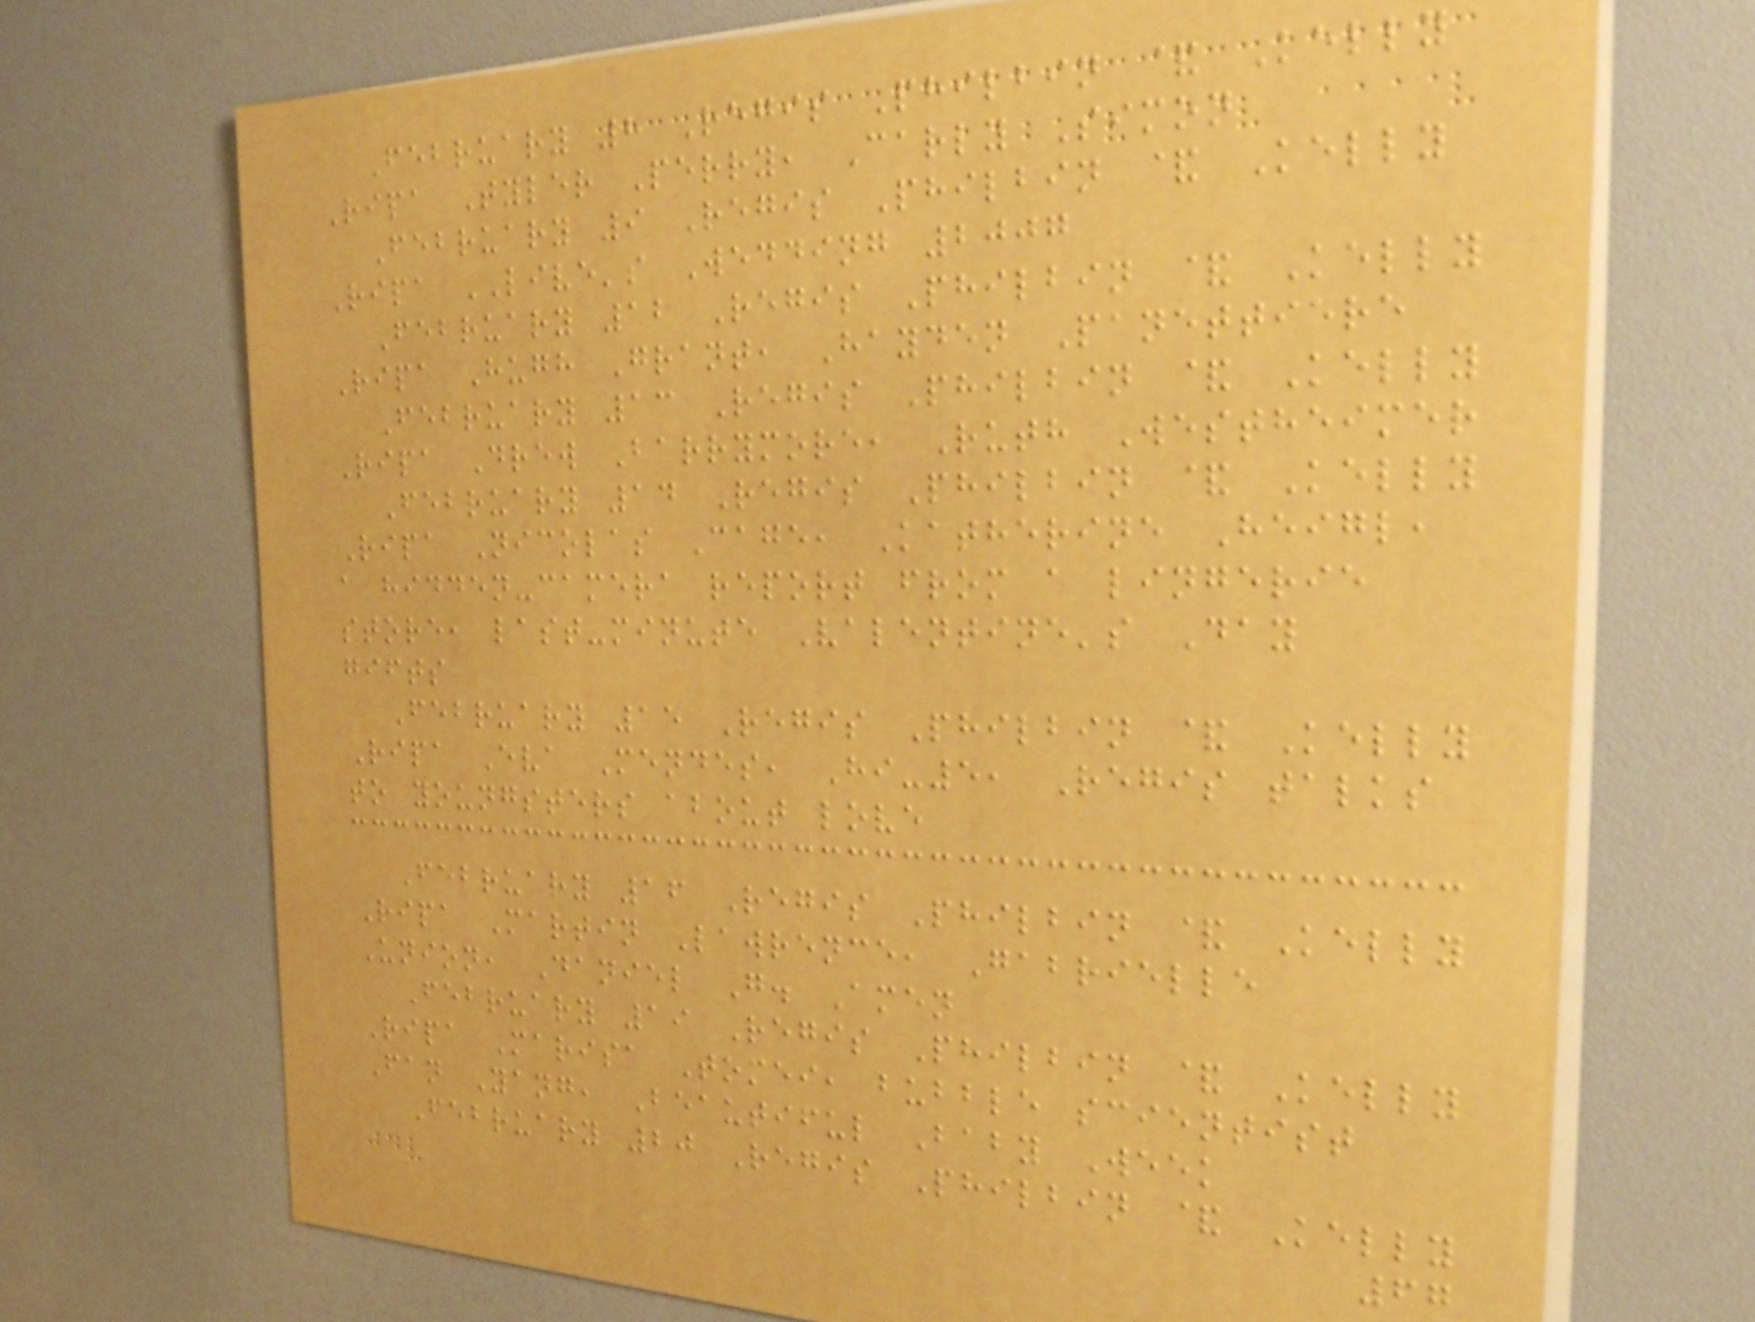February 8 Regis Philbin & Kelly
Ripa Tyler Perry, Carly Simon
February 9 Regis Philbin & Kelly
Ripa LIVE's Wedding 2007
February 12 Regis Philbin & Kelly
Ripa Hugh Grant, Hayden Panettiere
February 13 Regis Philbin & Kelly
Ripa Drew Barrymore, Ruth Westheimer
February 14 Regis Philbin & Kelly
Ripa Nicolas Cage, Katherine Heigl,
a hidden-camera report from a lingerie
store, last-minute Valentine's Day
gifts
February 15 Regis Philbin & Kelly
Ripa Eva Mendes, Hi-5, Regis talks
to youngsters about love
February 16 Regis Philbin & Kelly
Ripa Martin Lawrence, Gabrielle
Union, Daniel G. Amen
February 19 Regis Philbin & Kelly
Ripa Marisa Tomei, bubble scientist
Fan Yang, Beautiful Baby Week
February 20 Regis Philbin & Kelly
67
